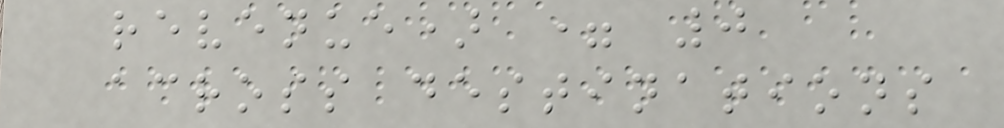revenue) = 0
across destinations
